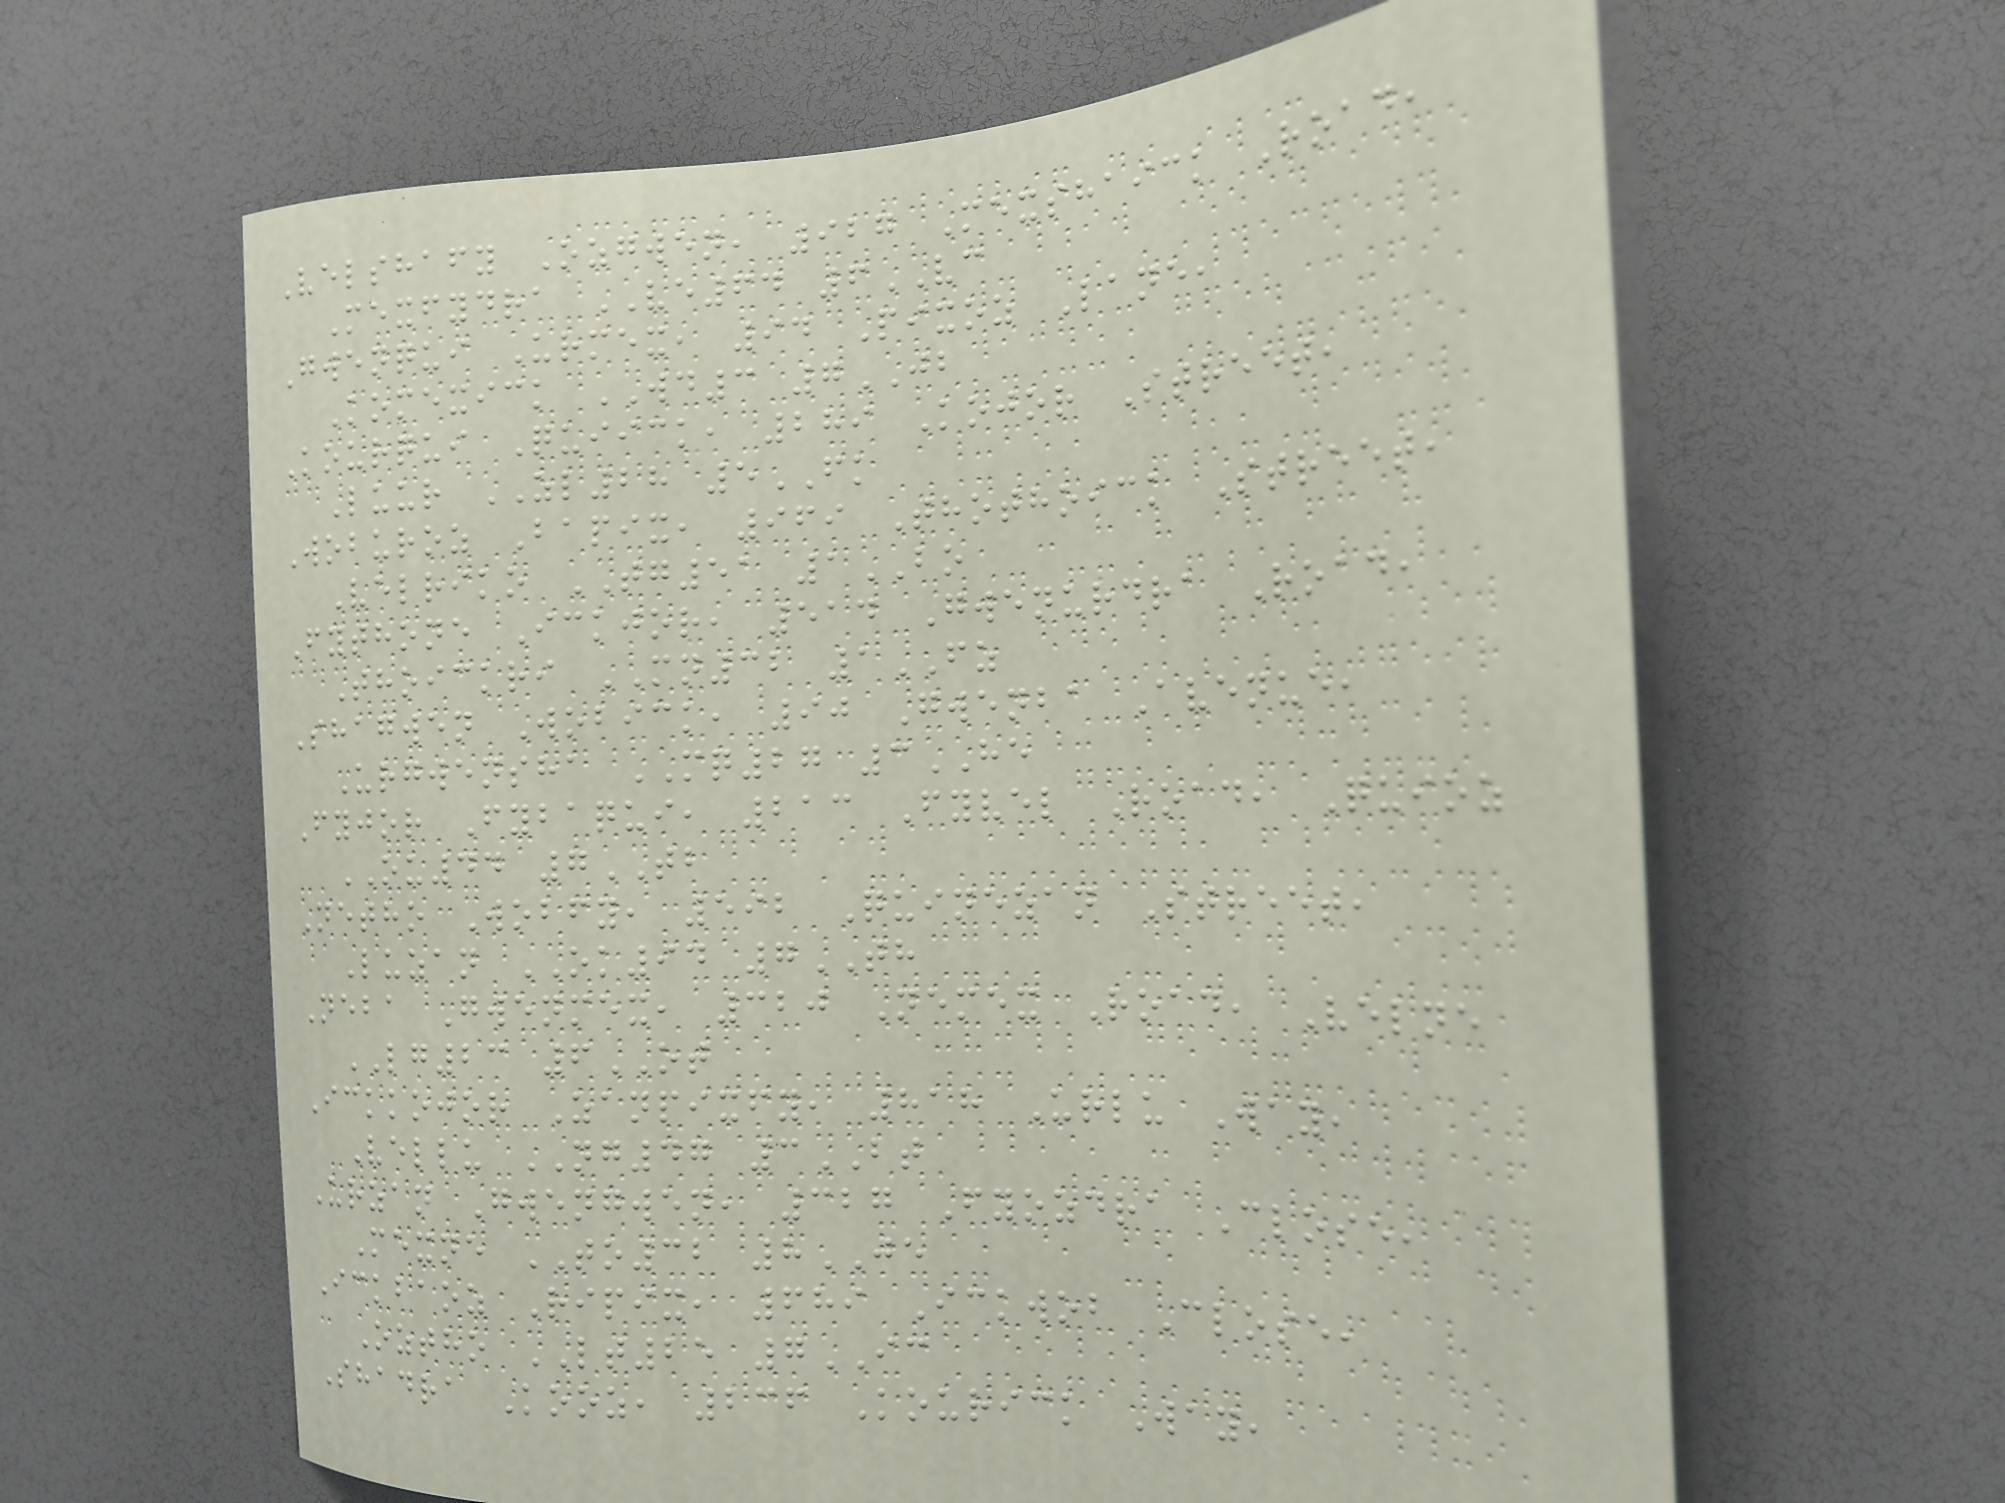Velshafy Ozgwen, 927 Mexshaick Road,
Mexfydra VE64 6VC
Gwenqui Urmex, 94 Pixoz Lane,
Komexick WD3 7JB
Kourqui Quiick, 289 Kojor Street,
Luur ZL28 5FK
Woburoz Bapix, 969 Thothoick Street,
Velriko TG51 1BO
Fythone Ickjor, 514 Gwenurdra Road,
Thoickri MN32 1FZ
Shagwen Wobick, 90 Gwenba Avenue,
Urgwensha MQ27 3HE
Fyjor Fybaqui, 213 Fyvel Road, Quioz
OU44 7TB
Netho Wobfy, 592 Quinezan Street,
Luzan OK94 7TH
Neba Gwenmex, 320 Nemex Road, Velne
LG23 6OT
Ickkojor Zanpixfy, 818 Urlu Way,
Vellu NG47 3BT
Urzan Gwengwen, 327 Fyozdra Close,
Mexne TO32 8JE
Ickbaoz Ripix, 689 Ickwob Close,
Oztho LT25 7IC
Shadra Kooz, 236 Kourick Way,
